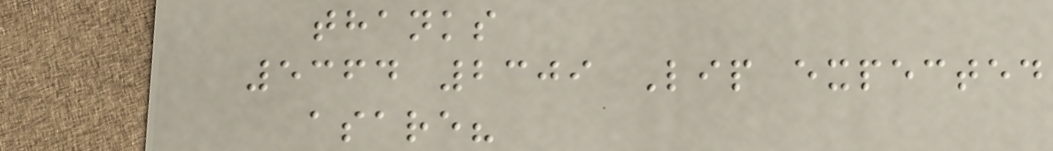thanks
5364 2309 Lip expected
asare?
